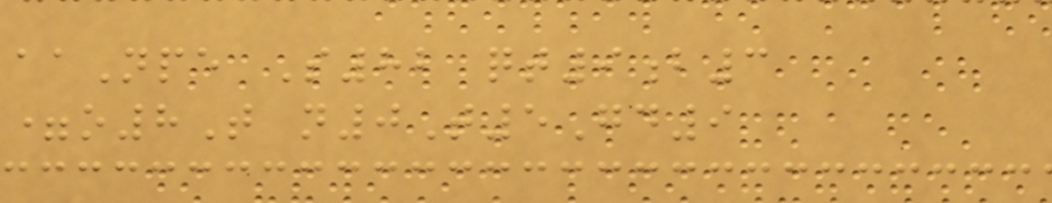aaNpe S82 qt9b3
=o8T n0T5Gd9
